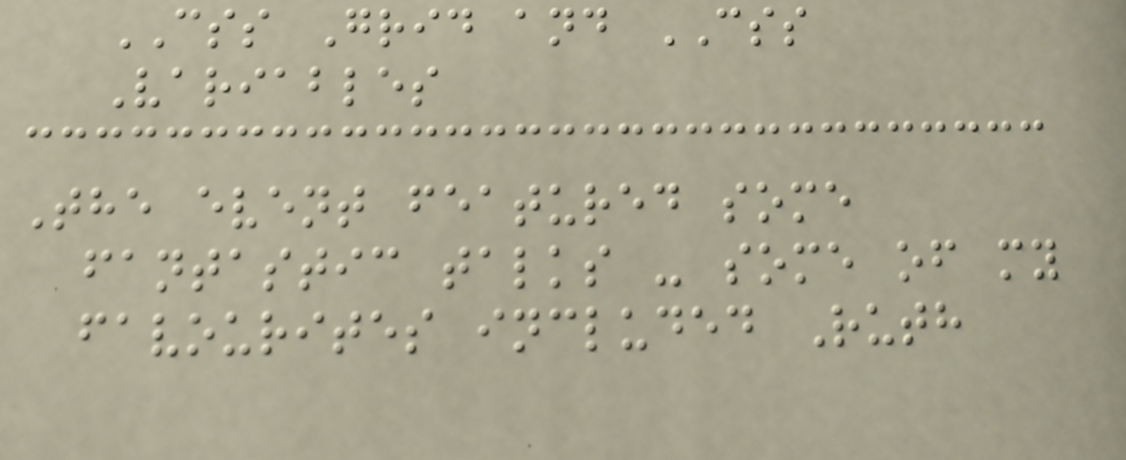CSS Grid and CSS
Variables
The event featured some
fantastic talks - some of my
favourites included Ruth
